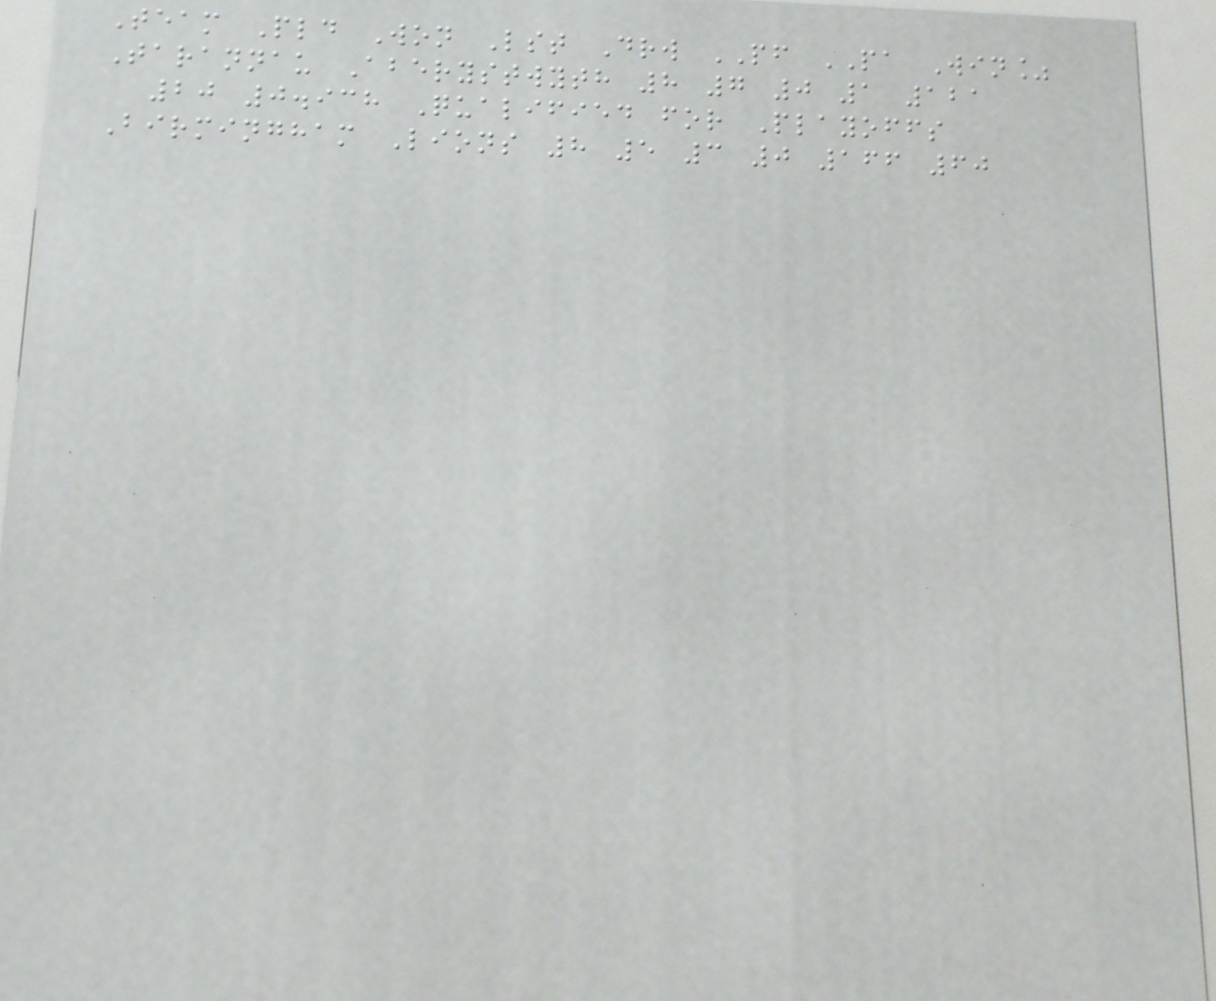Team Pld Won Lst Drw PF PA Win%
Tarannau Aberystwyth 8 7 0 1 121
20 0.938 Qualified for Playoffs
Birmingham Lions 8 5 3 0 166 60
